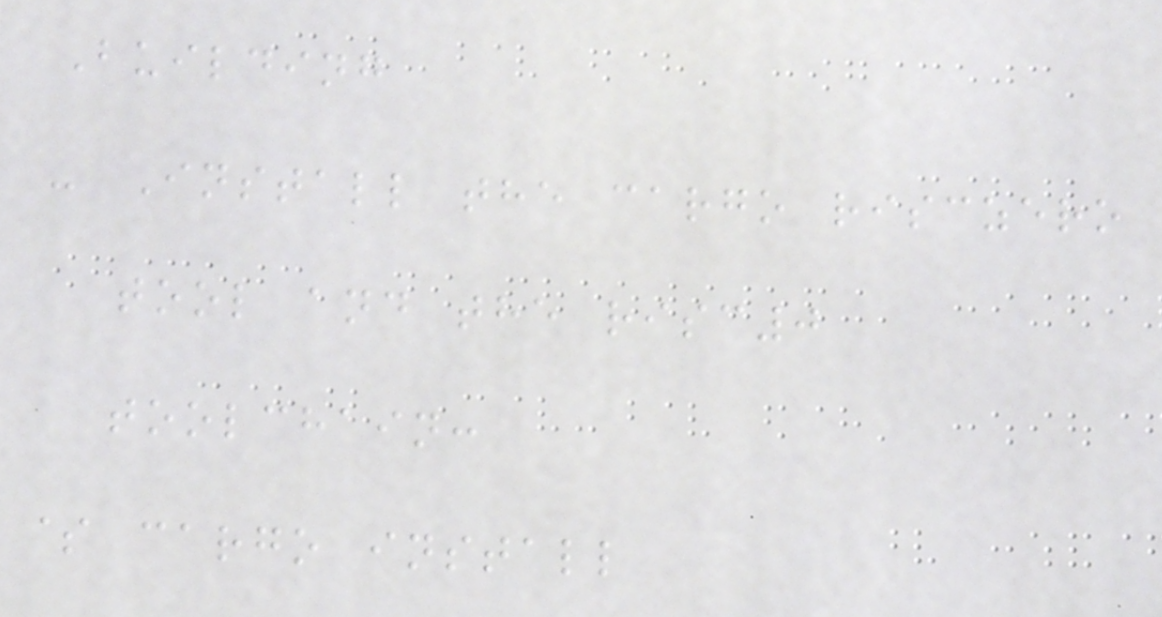Building
- Install the cargo risczero
tool and the risc0
toolchain:
$ cargo install
